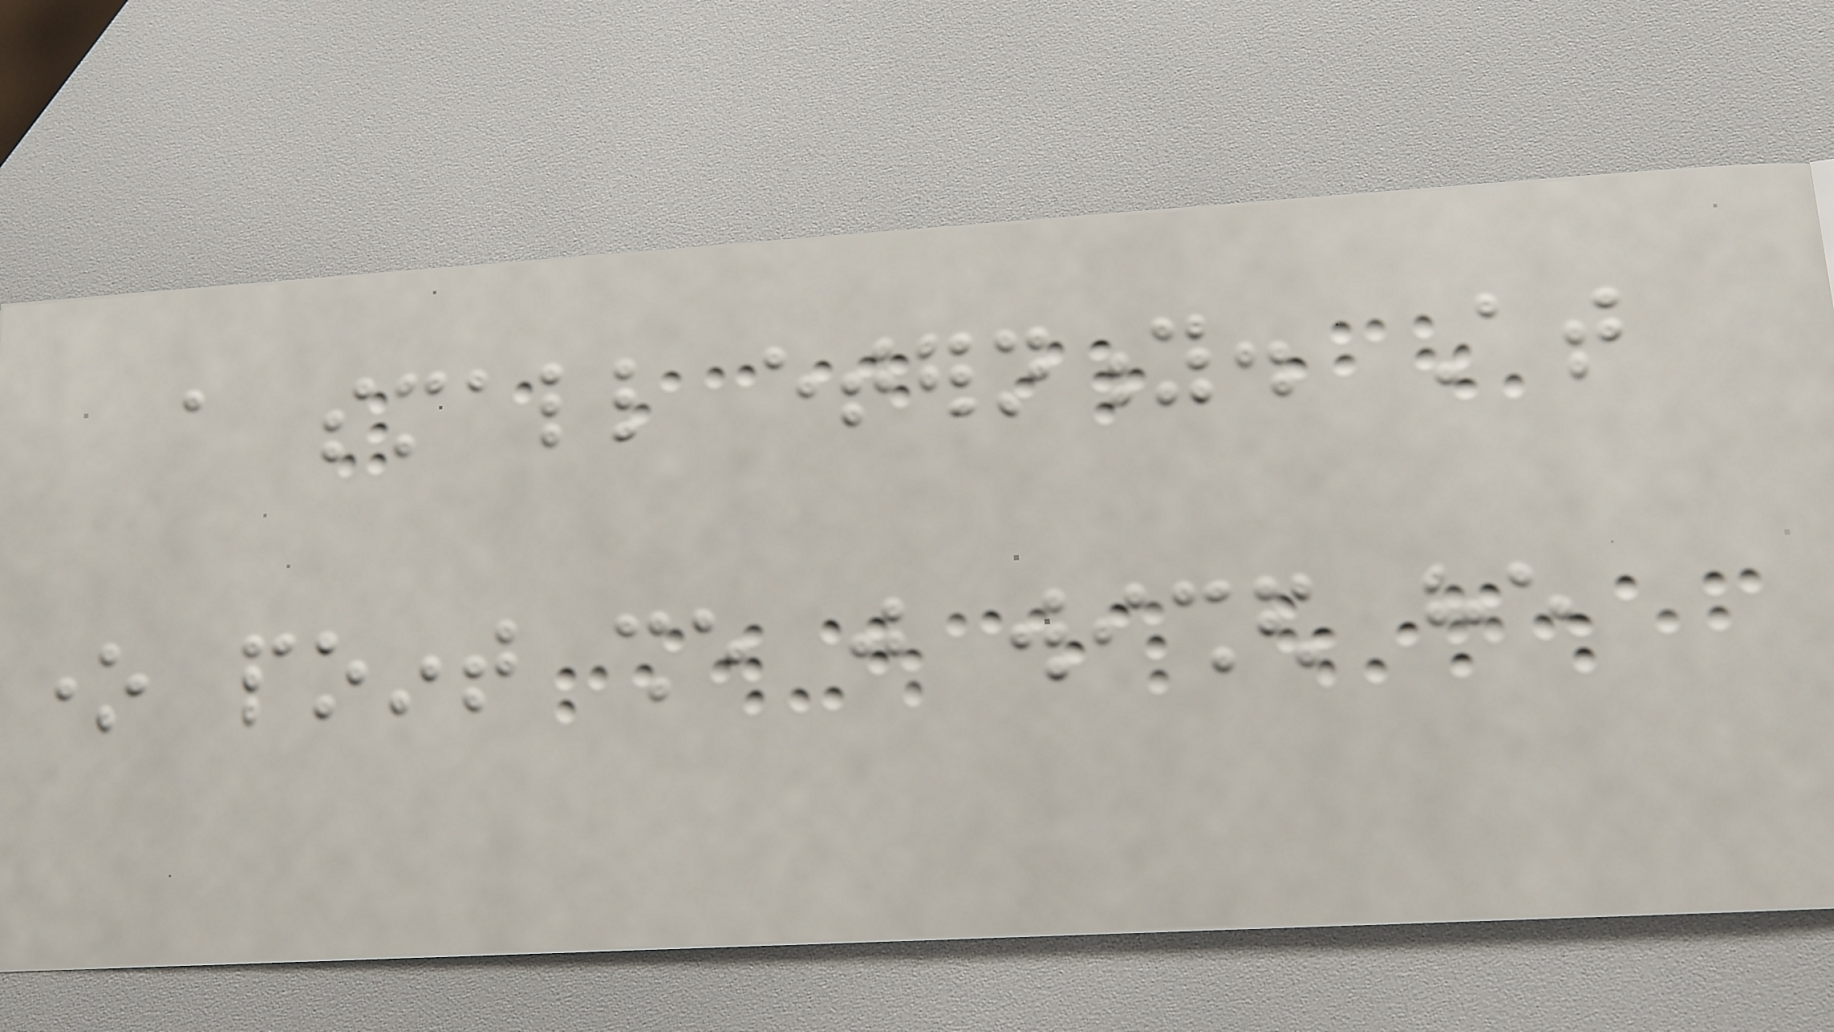a small eternity. At
one point she just wished he
